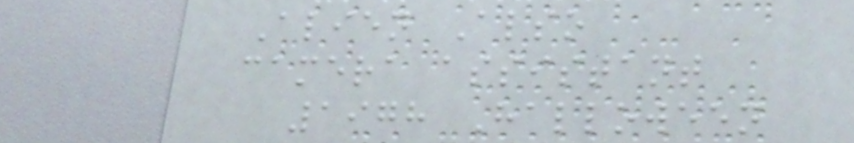Alien Also
camera assistant
1978 Halloween
